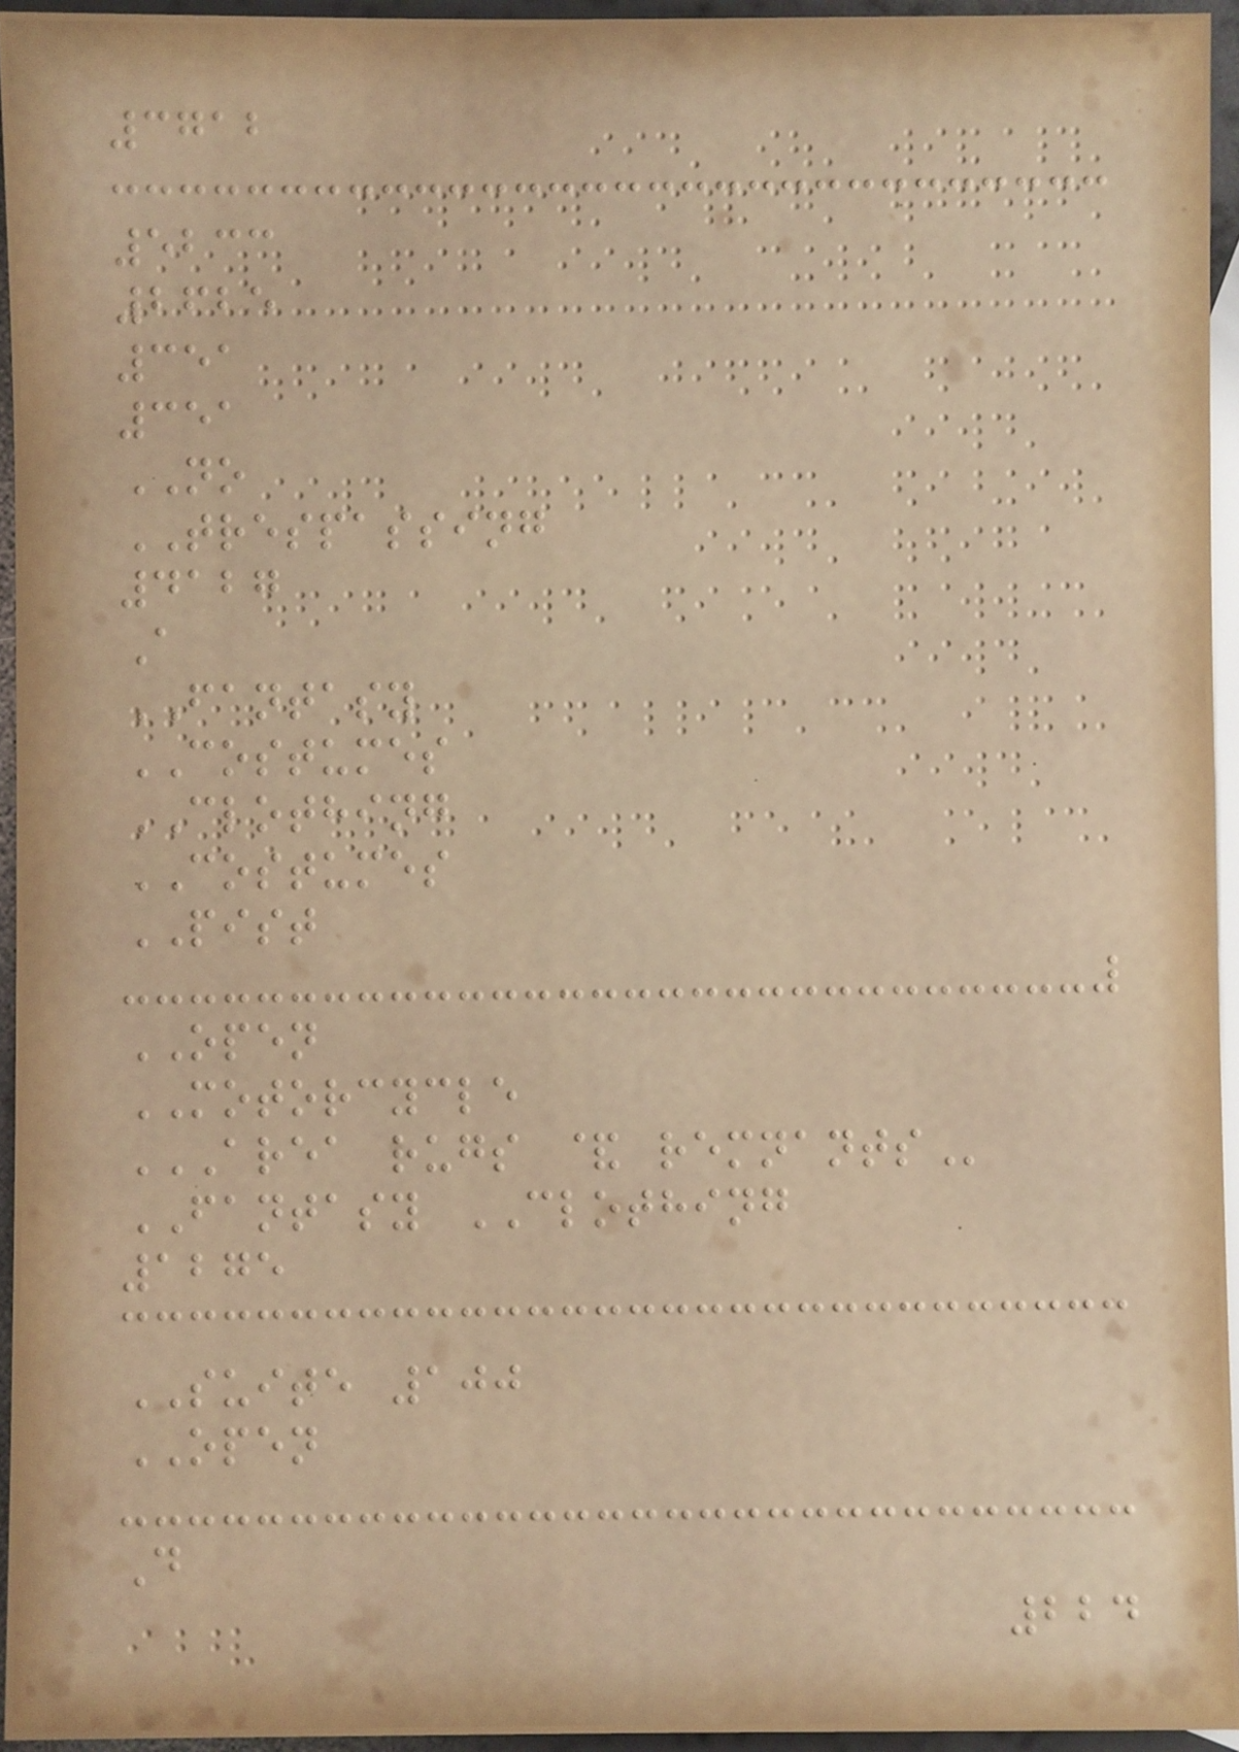3712
5233
2625
351
351
NO
TRESPASSING
4127
A
FANTASY
COSTUMES
CLOTHING
COSTUMES
PIST
OPEN
MOTORCYCLE
AREA RUGS & REMNANTS
FANTASY CLOTHING
1275
SUITE 100
OPEN
D
224
